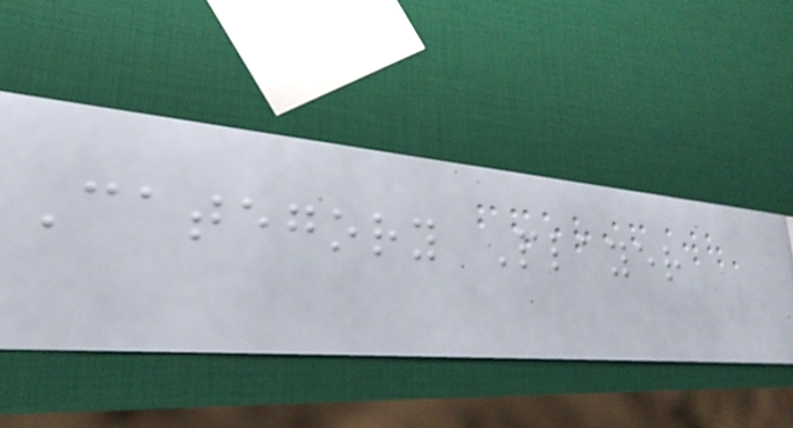Category Player
